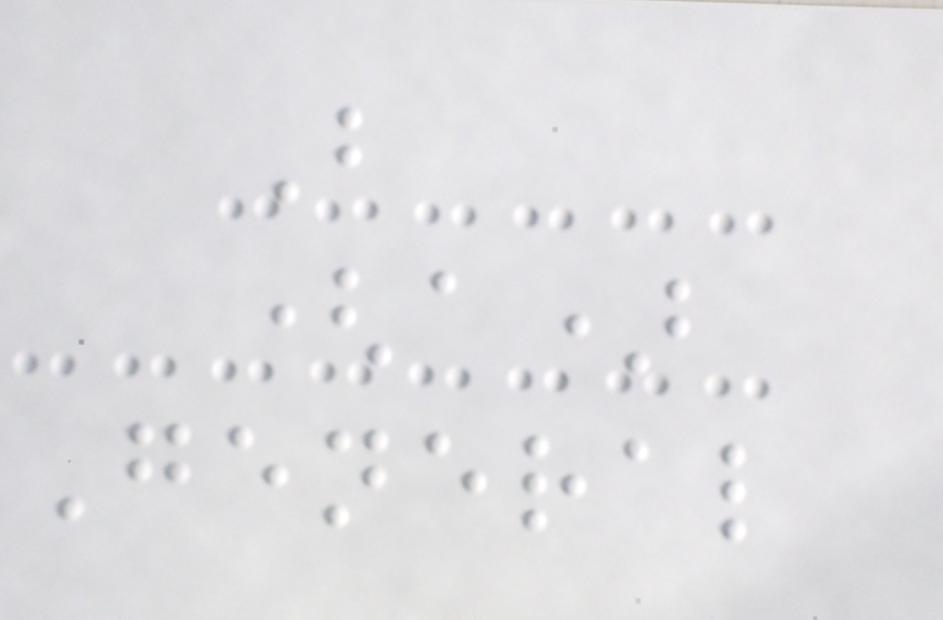B
(a)
General
